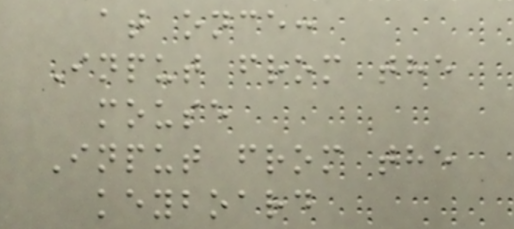at once:
Input from the
mouse
Input from the
keyboard
